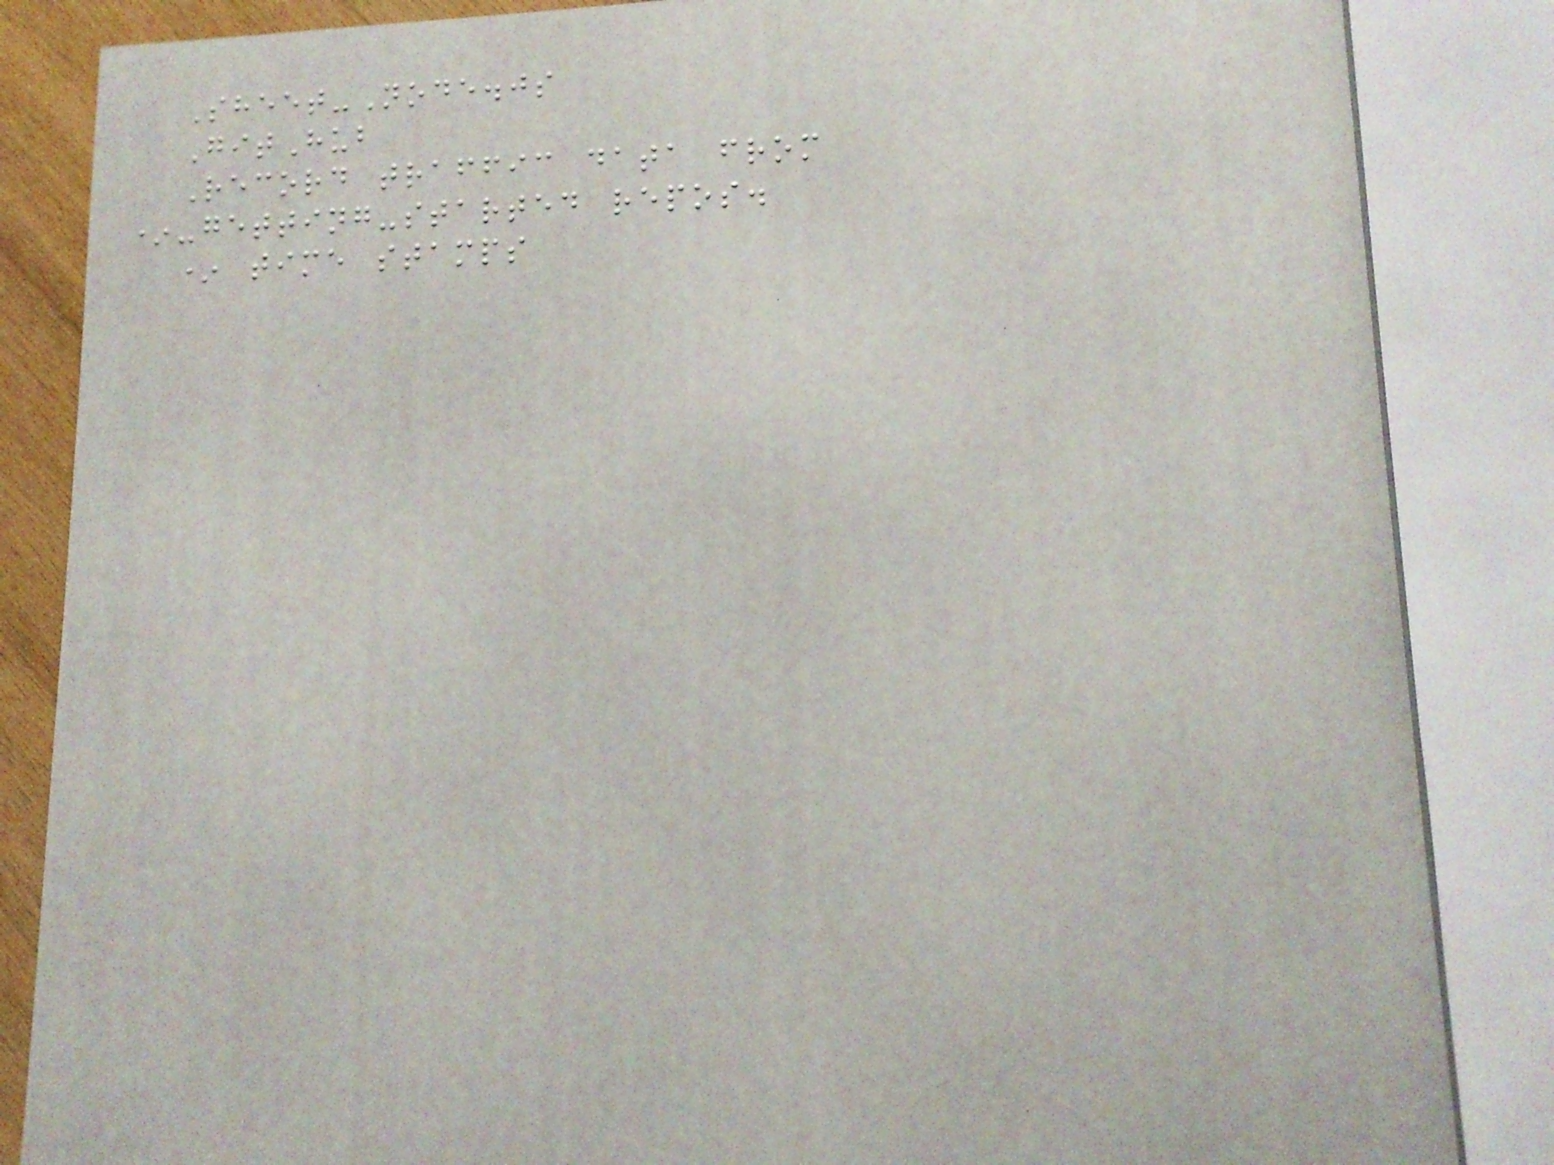Sheet-Node.js
GitHub
Record traffic data from
*-getting-started repos.
* time stamps
